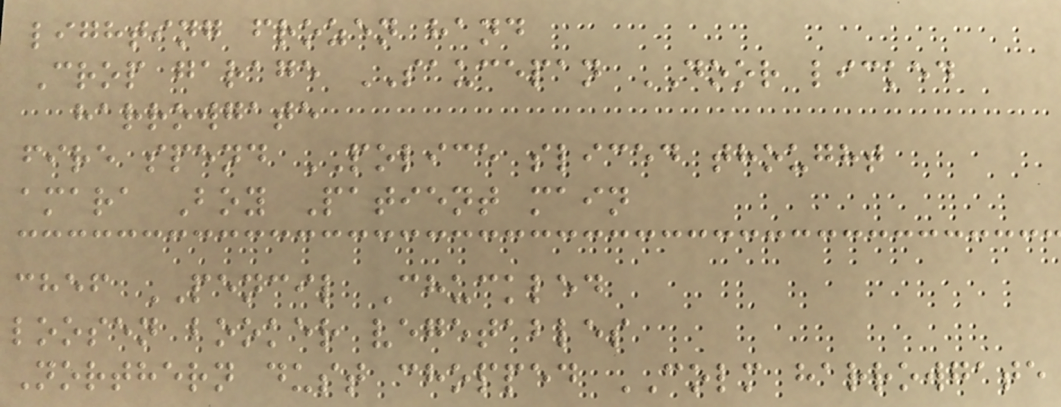lighting frozen hand
Crop garage SAUCEPAN DOOR licked
harrowgate
fire spend POLICE sliced thought
amara Boy Patient main
chef PENCIL Chuckled
loosen booker vegetables
Northern dust chopped COLM harrowgate
